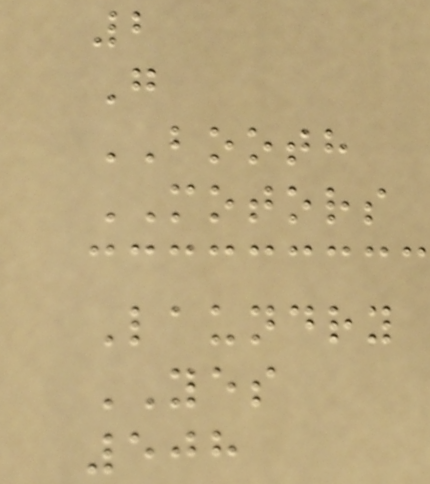2
G
BOOTH
MOTORS
Laundry
YES
508
